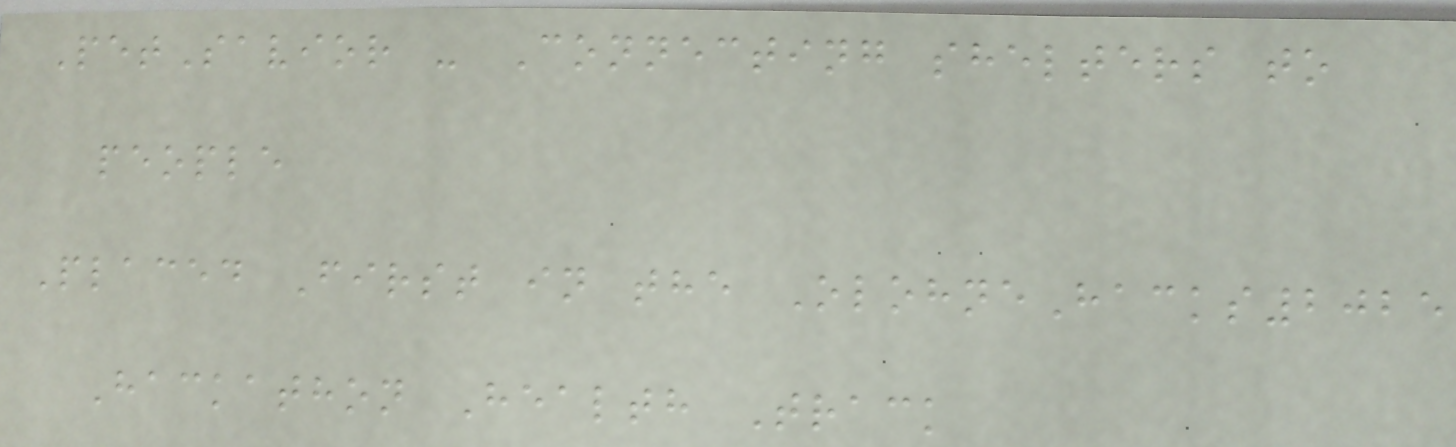PetSavior - Connecting shelters to
people
Placed First in the OlohneHacks2025
Hackathon Health Track
